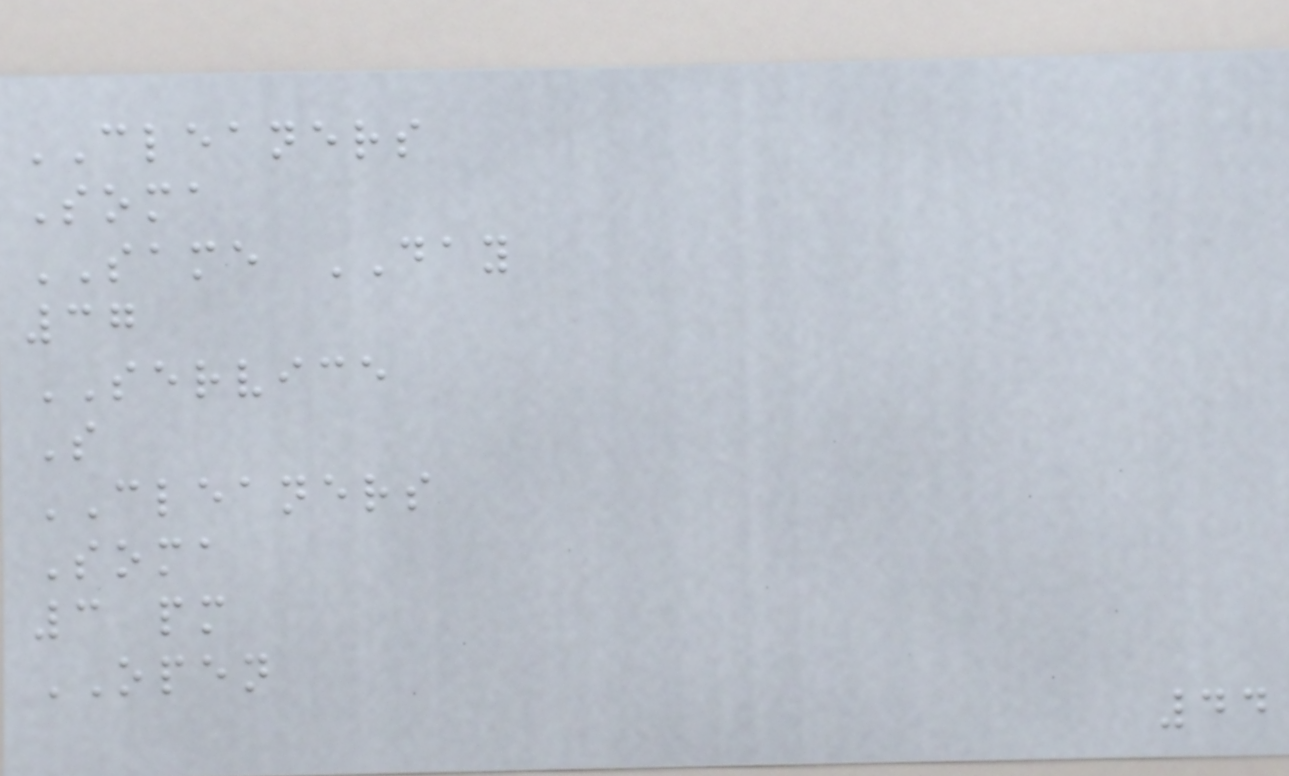CLEANERS
Soma
SAME DAY
37
SERVICE
S
CLEANERS
Soma
3 pm
OPEN
44
